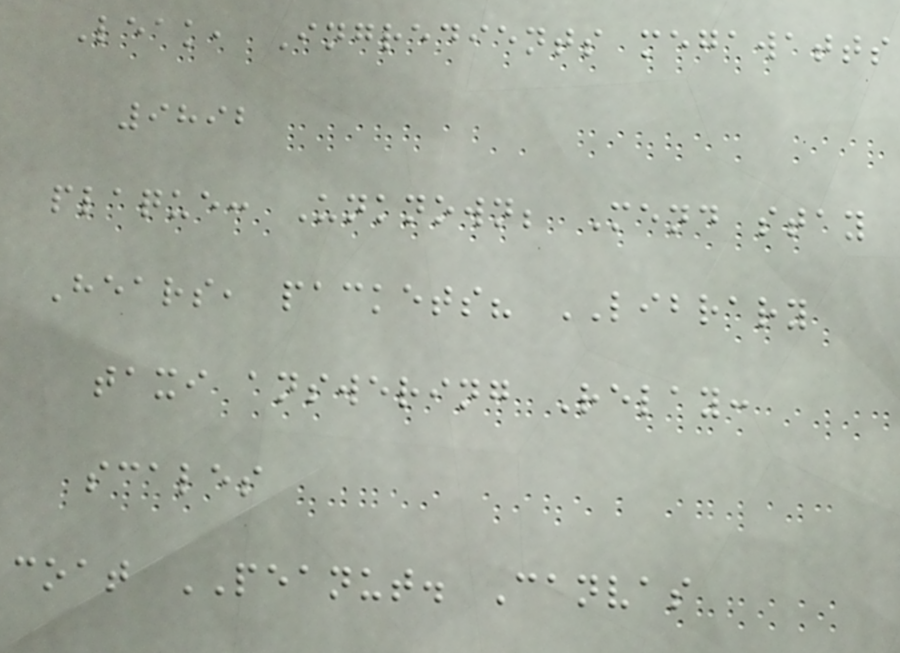Leak, Ingredients megawatts
9892
plaque: Unknown; Mend stay
Hears, packets? LIBRARY
taxi answering Relay:
scales
coat PEANUT. Canvas
